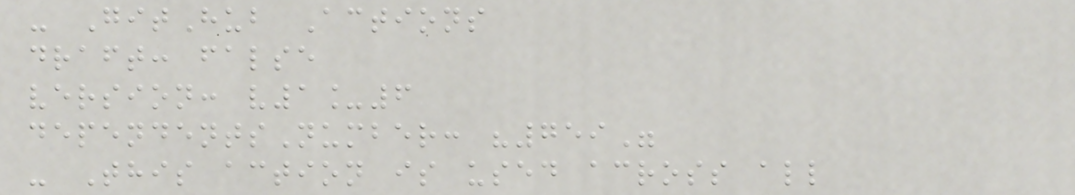- GitHub Actions
draft: false
version: v1_6
dependentsNumber: "759"
- This action is used across all
